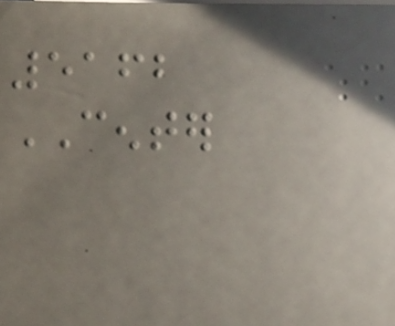5162
CENTER
